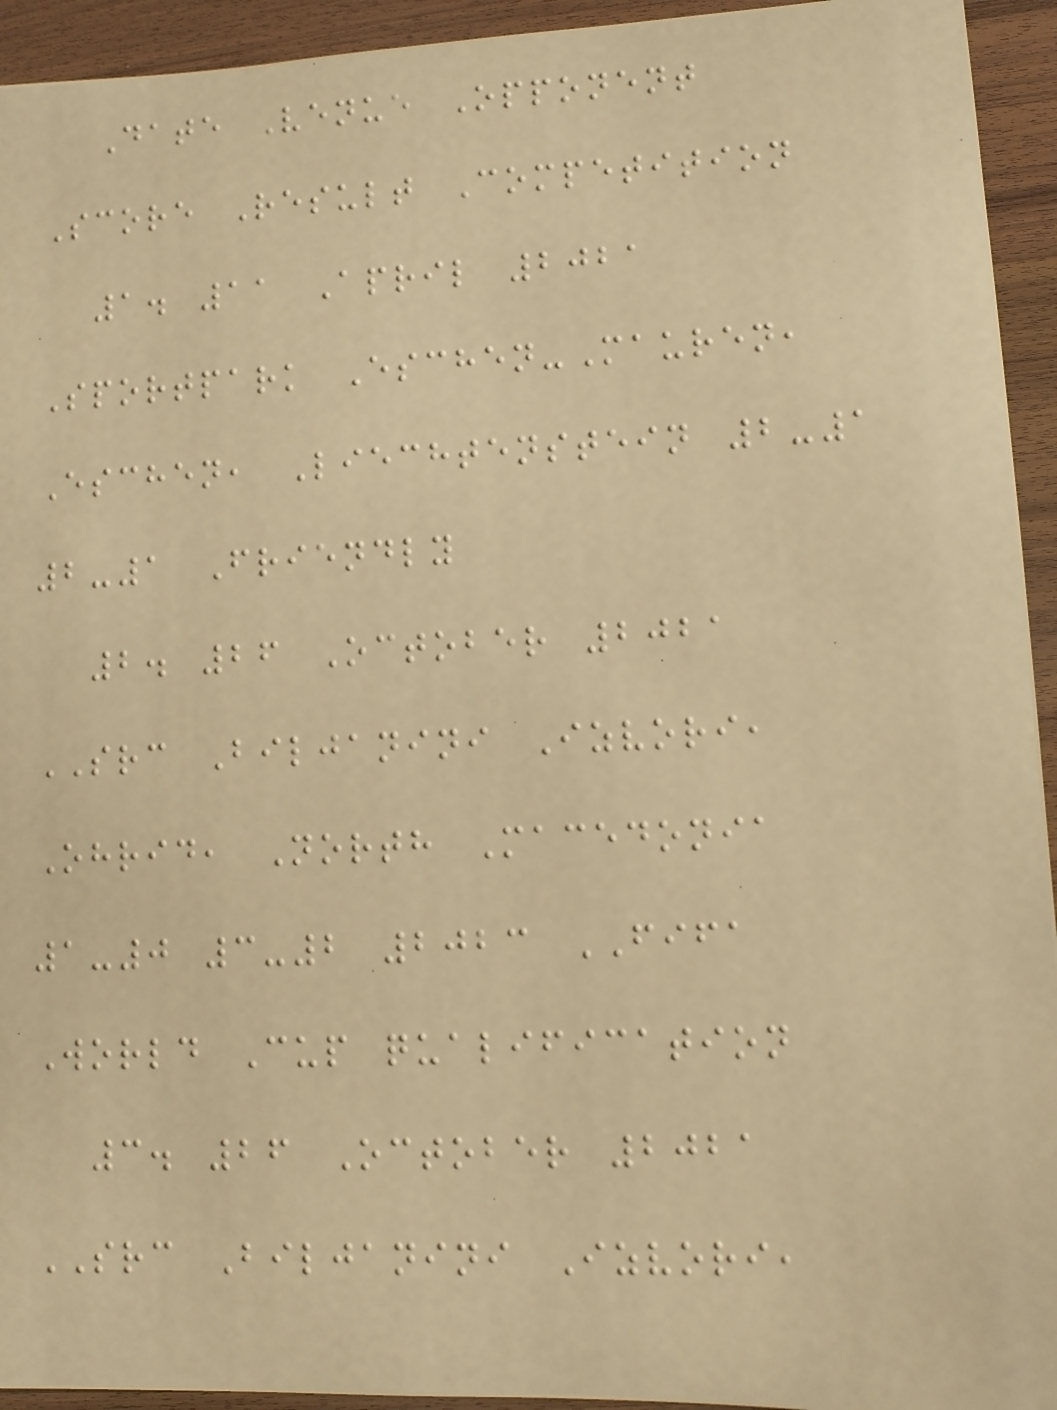Date Venue Opponent
Score Result Competition
1. 11 April 2021
Sportpark Eschen-Mauren,
Eschen, Liechtenstein 2-1
2-1 Friendly
2. 26 October 2021
SRC Biljanini Izvori,
Ohrid, North Macedonia
1-0 3-2 2023 FIFA
World Cup qualification
3. 26 October 2021
SRC Biljanini Izvori,
